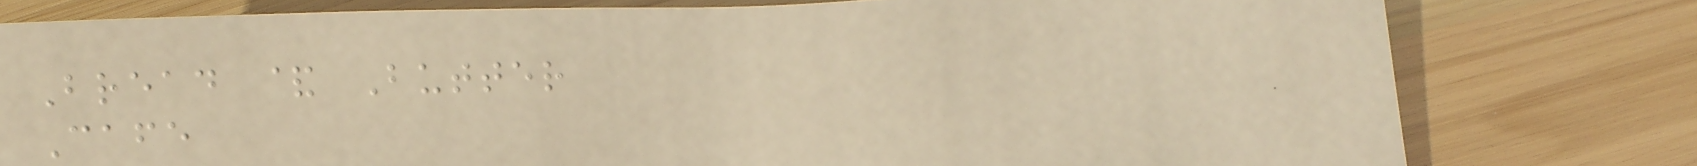Bread & Butter
Cafe
